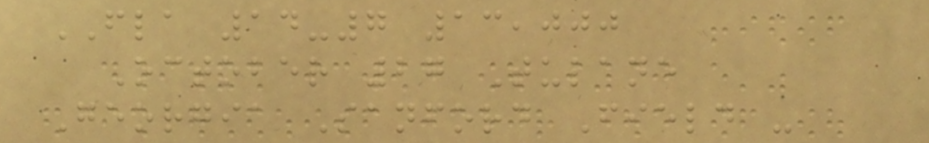FLA 14-7 13,000
October 27 Tulane
Georgia Sanford Field -
